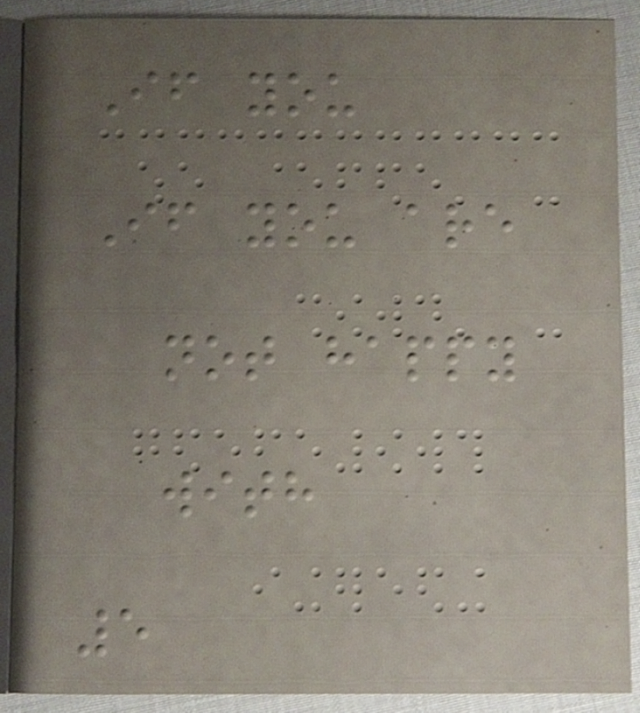If you
If you are
not happy
with
5
